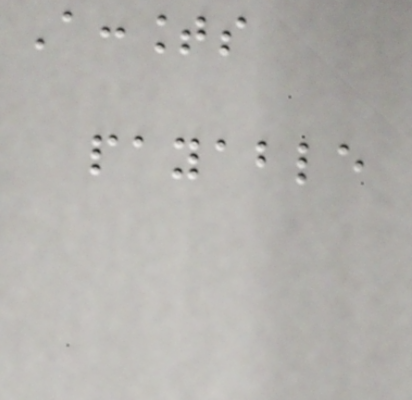Accounts
payable
